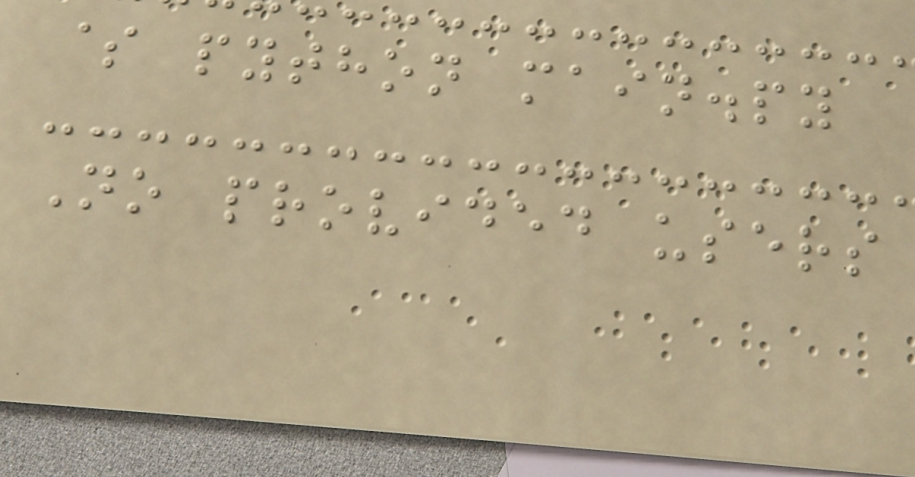$ python main.py
No provided users
